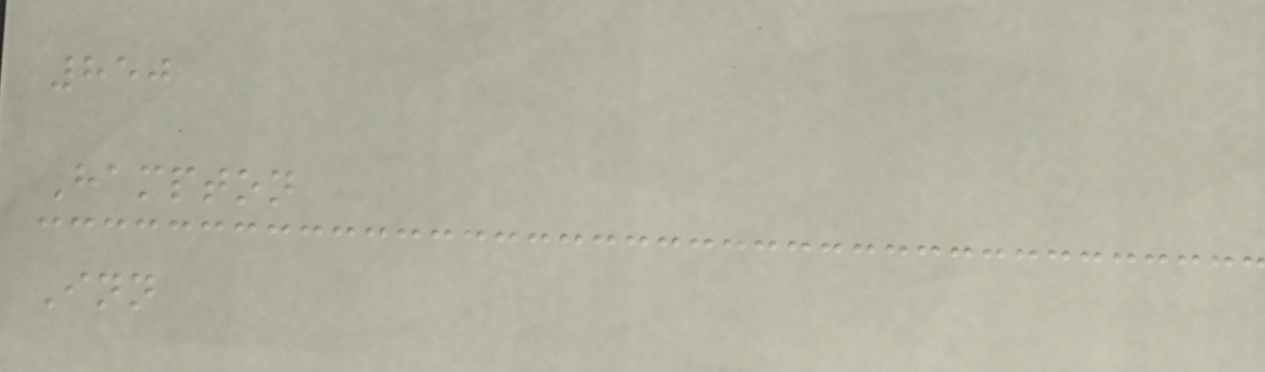850
Hampton
Inn
